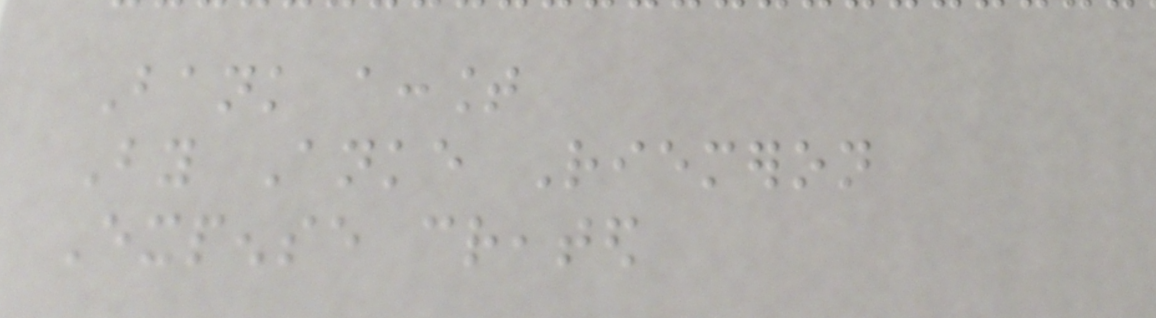Bank account
By Anke Riemeron
Expense created
